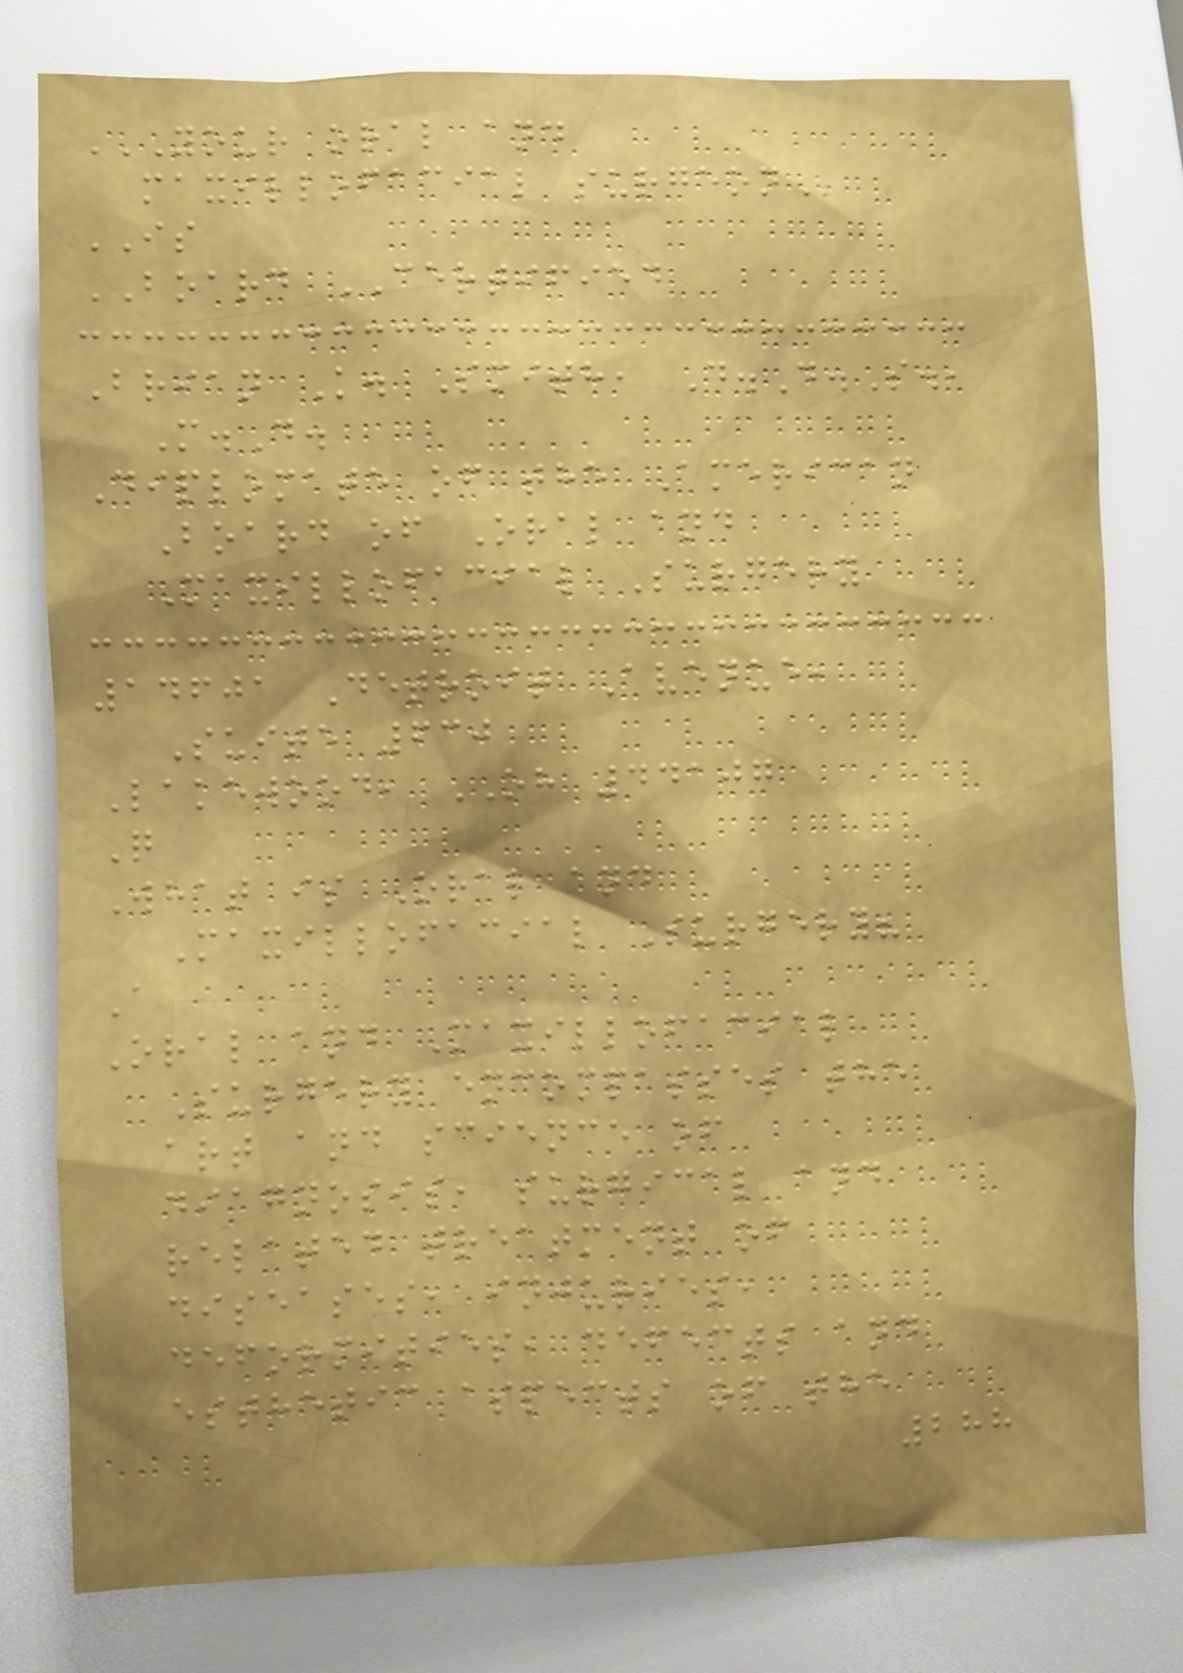YOUR ORAL AND
MAXILLOFACIAL SURGEON
IS
BOARD CERTIFIED
Brian K. Smith, D.D.S.,
M.D.
Diplomate of the American
Board of Oral and
Maxillofacial Surgery
14601 Detroit Avenue,
Suite 630
Lakewood, OH 44107
Q
What is Oral and
Maxillofacial Surgery?
A
Oral and Maxillofacial
Surgery encompasses the
art and science of
diagnosis, surgical and
related treatment of
diseases, injuries,
deformities, defects and
esthetic aspects of the
288
